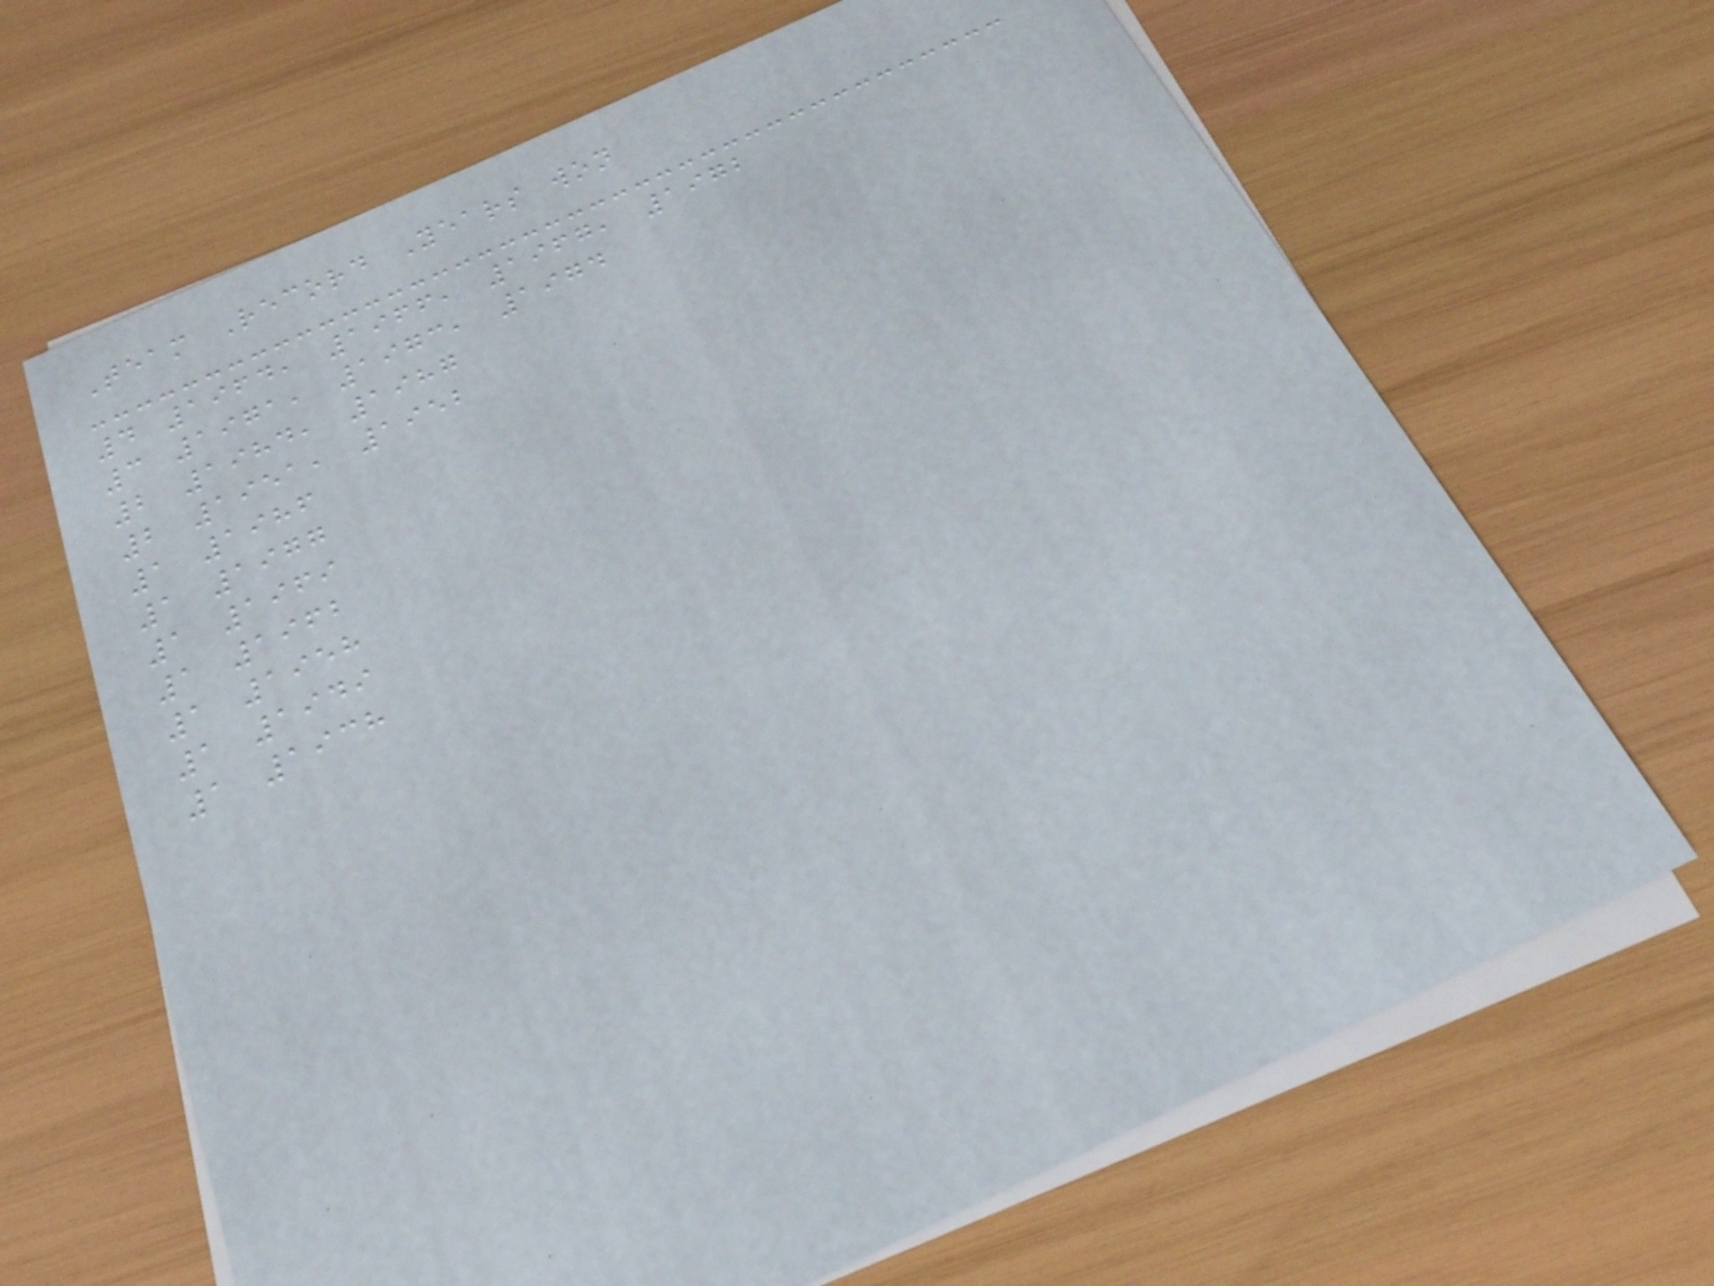Team Record Years won
4 1964, 1966, 1967, 1972
3 1971, 1973, 1974
2 1984, 1987
2 1951, 1952
1 1986
1 1977
1 1969
1 1962
1 1958
1 1949
1 1938
